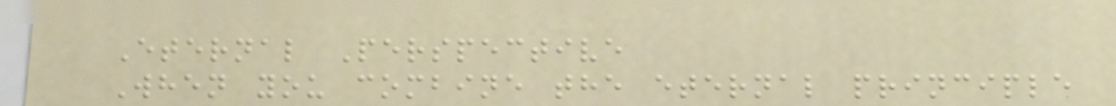Eternal Perspective
When you combine the eternal principle
